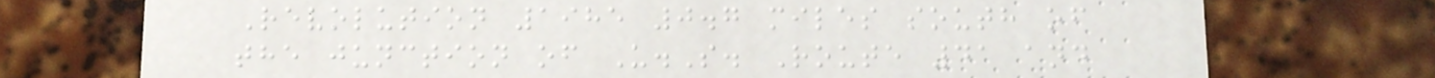Revolution 1985 0.7 miles south of
the junction of U.S. Route 41 and
